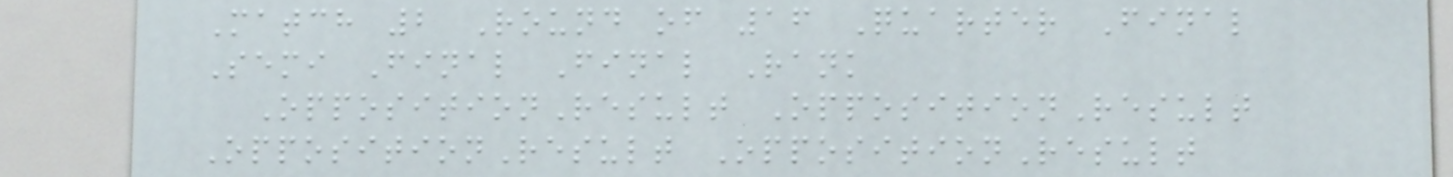Match 2 Round of 16 Quarter Final
Semi Final Final Rank
OppositionResult OppositionResult
OppositionResult OppositionResult
